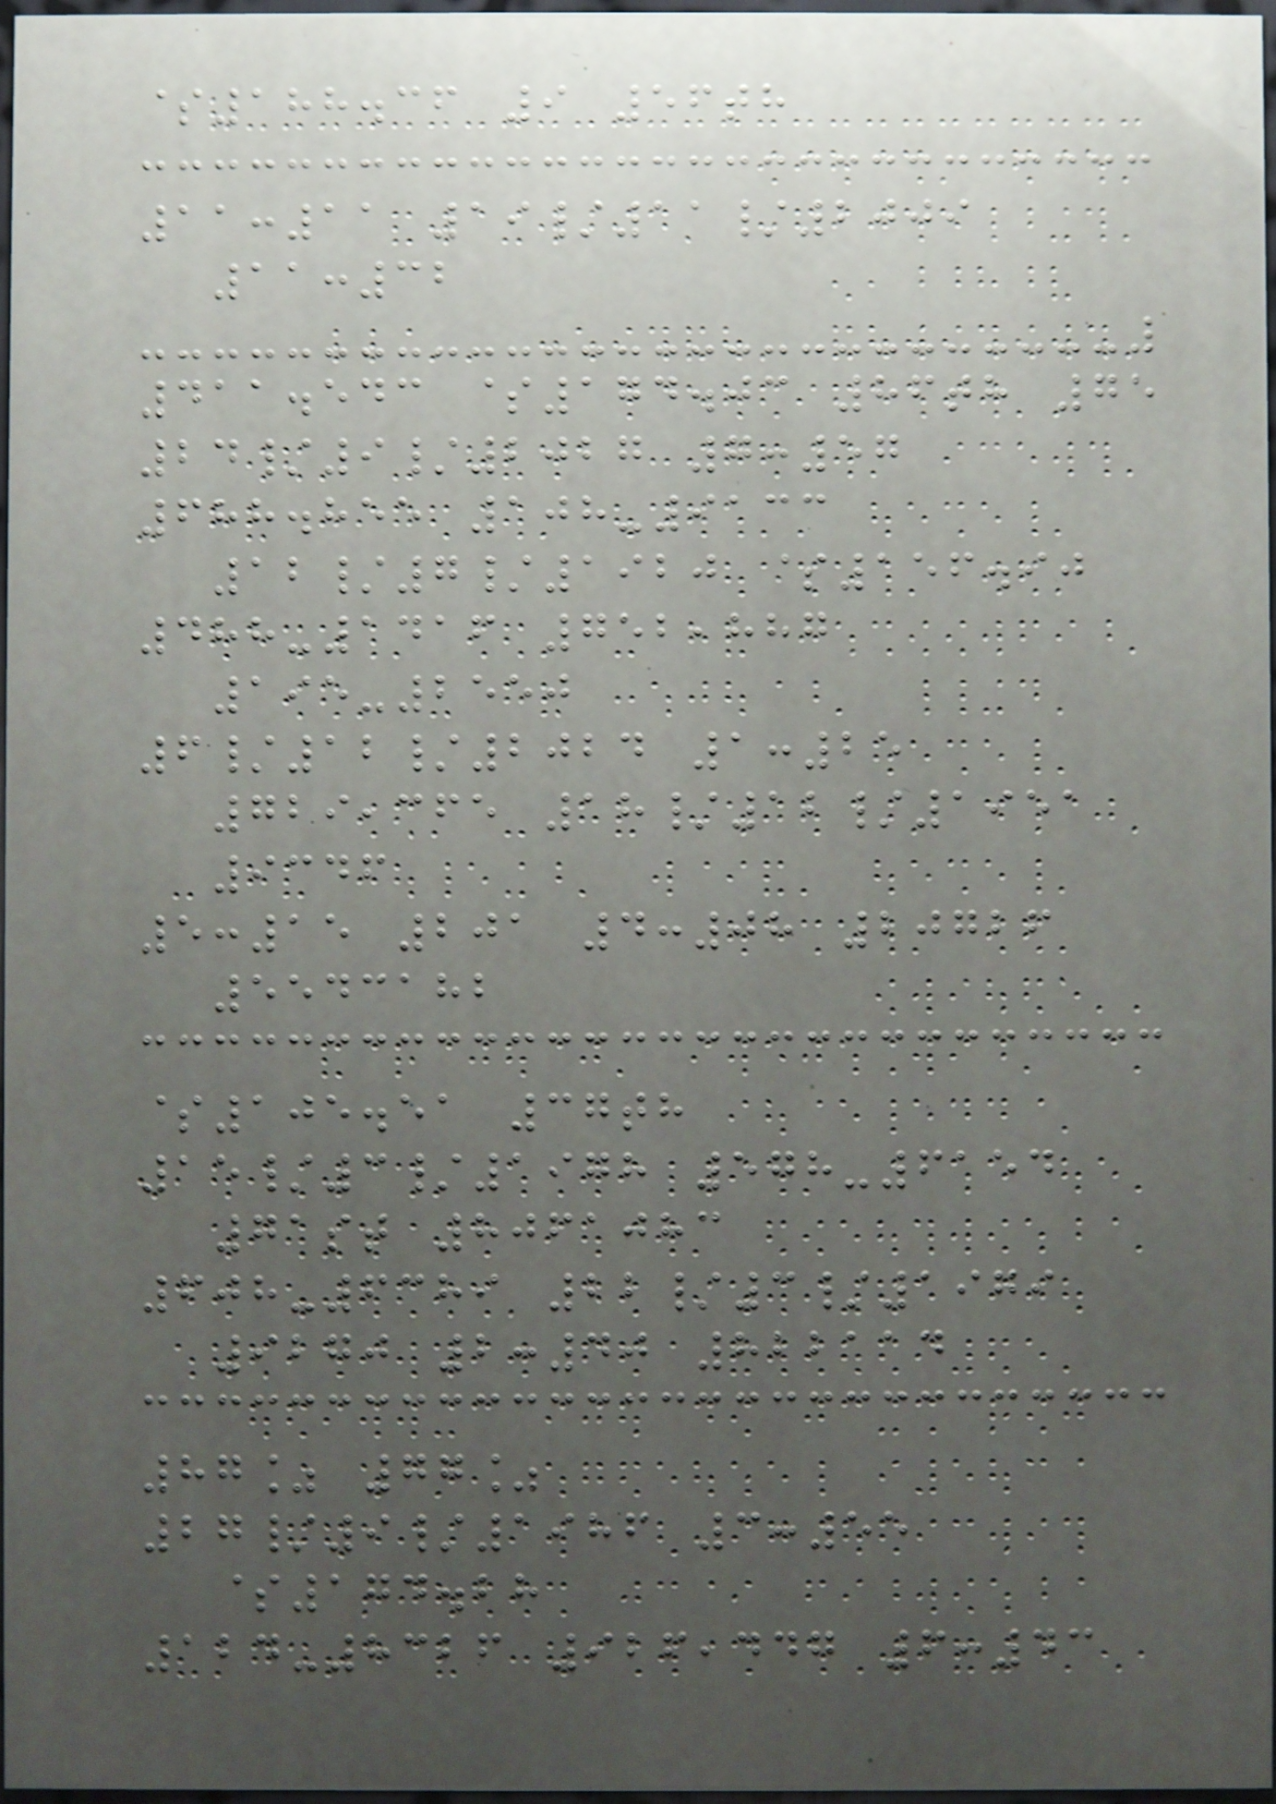$188.36 9 56th
11:11 19/11/2009
11:32
411.543 $174.03 86th 75
24/9/2027 7:57
688.855 108-9133
12/7/1920 $156.90
488-1416 752,887
195-2550
6/12/2024 1:25
729,365 18/12/1951
9346
5:15 201 4:08 20726
5543182
$105.51 37th
15/3/1978 578-6154
71st 8061083
608-6389 22/3/1979
9270 2:40 822114
87% 77%
27/9/1986 3:55
$174.28
124-8326 926,447 6:43
